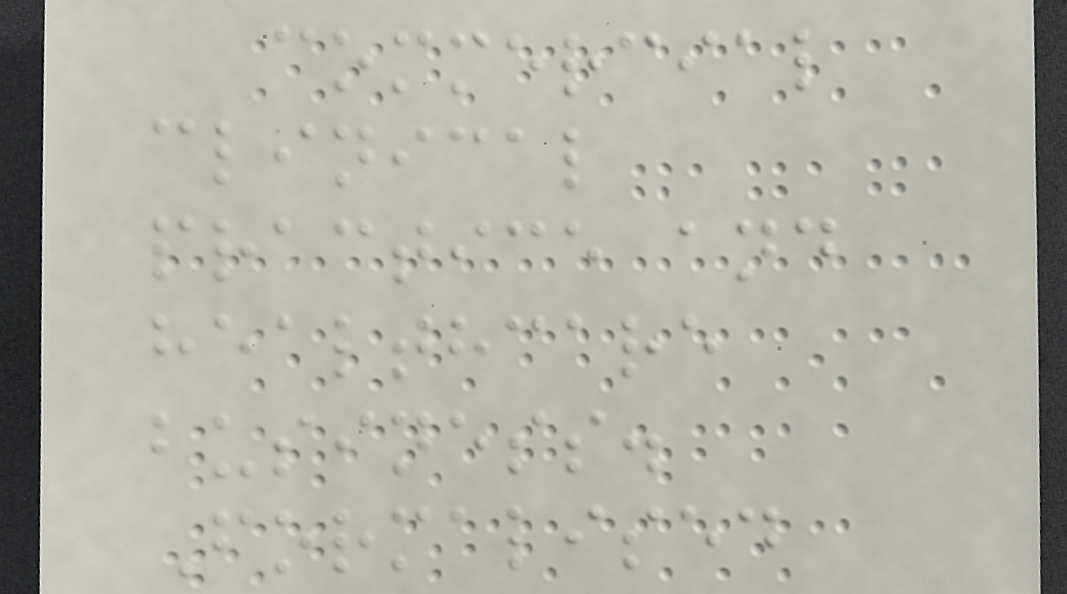commercial
clinical
practice and
healthcare
business.
Formalised
